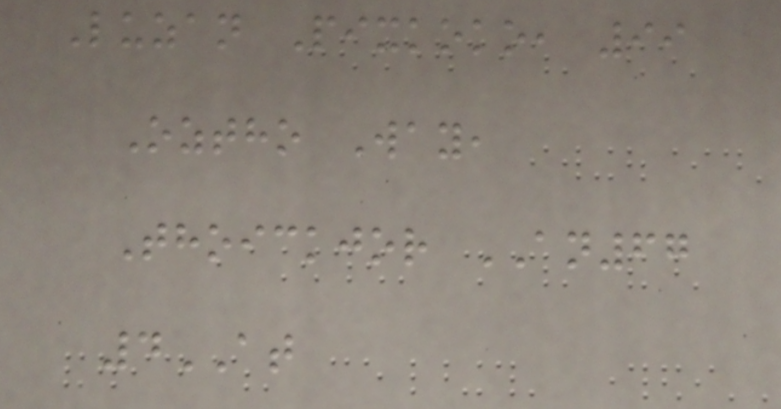Luzan Pixkoko, 99
Oztho Way,
Thoickjor AN67
4AT
